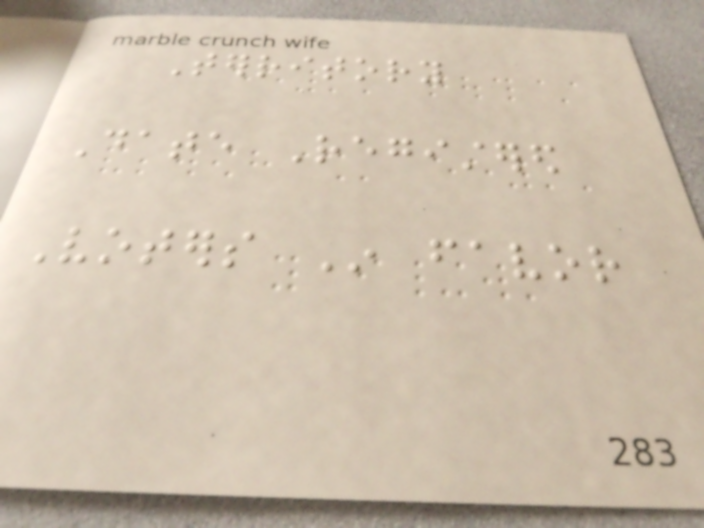Territory
Date Registered
Voters In favor
